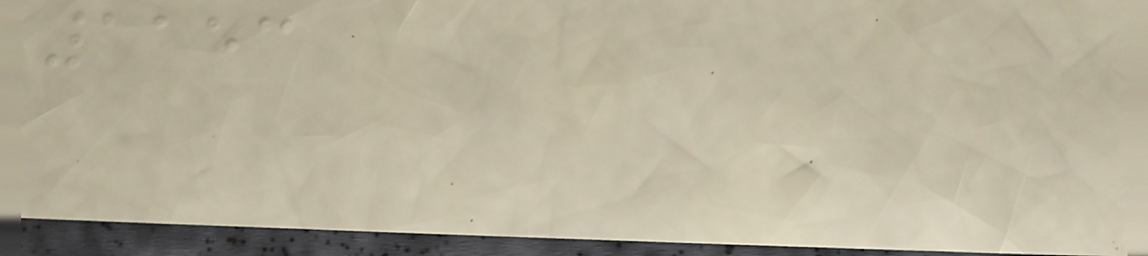1153
